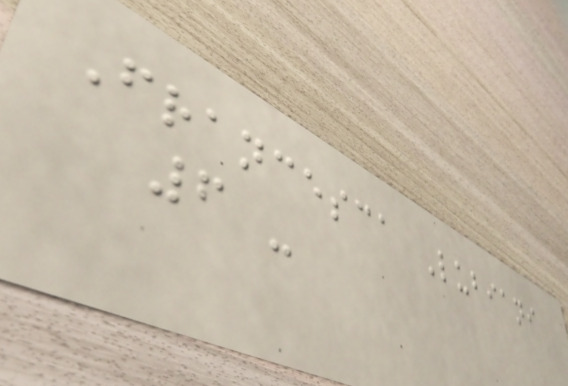Francesca Lubiani
6 -
